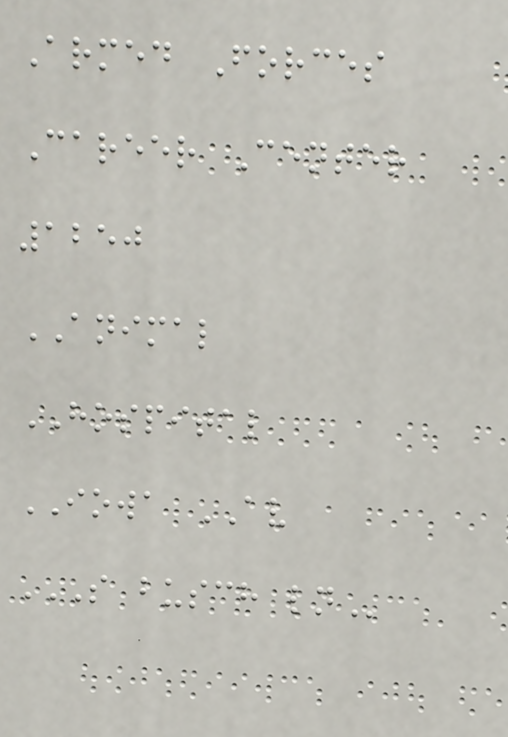Armed Forces
Career Center
1250
ANIMAL
HOSPITAL
IOWA AV
S BUSCH LN
